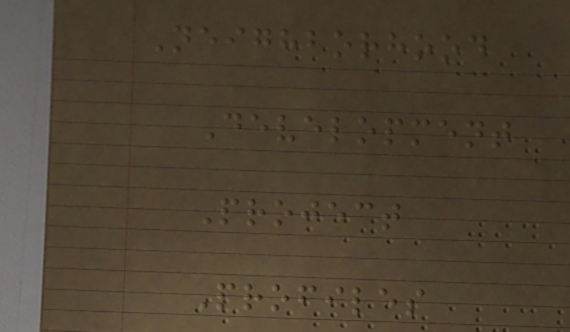Neighborhood
Development
Project
Profiles
